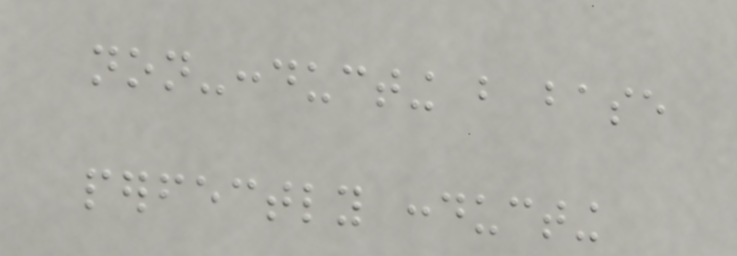non-conducting but base
perfectly conducting
